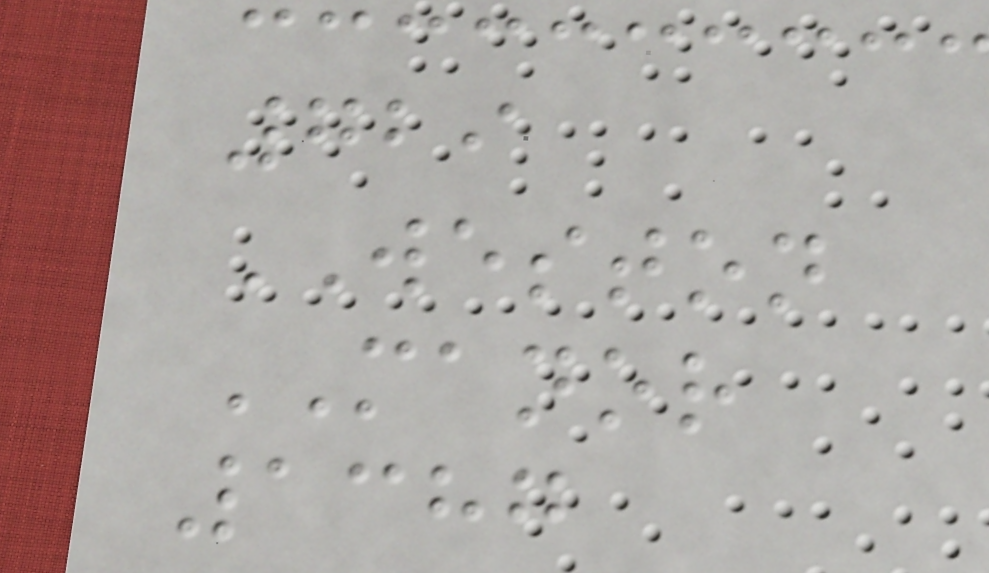729
WESTON
MANOR
1387
